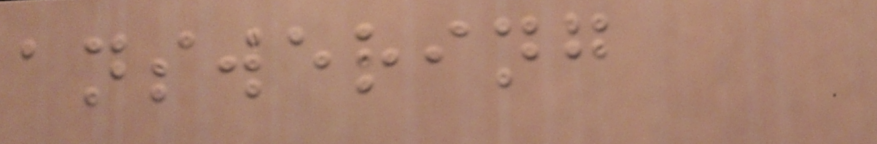answering
